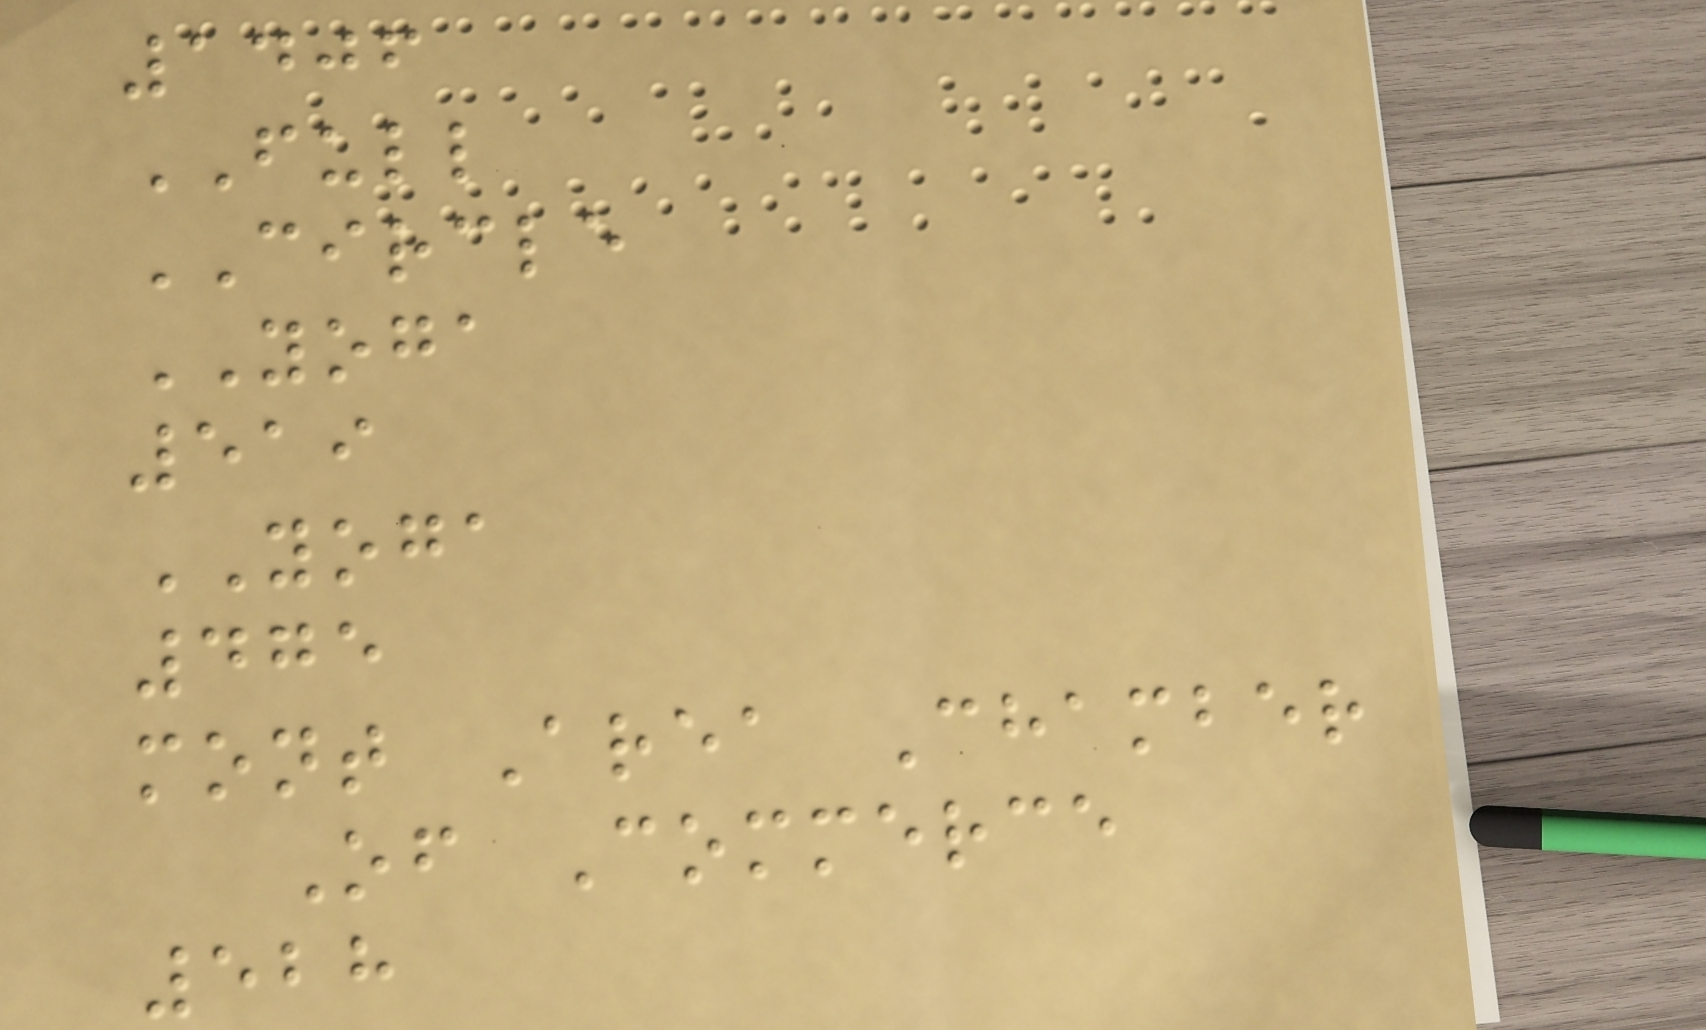1406
FULL
CIRCLE
YOGA
519
YOGA
475
mont Area Chamber
Of Commerce
528
